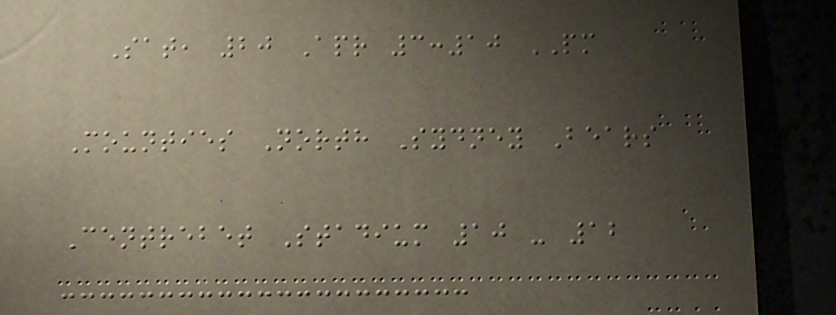Sat, 20 Apr 3:10 PM
Mounties North Sydney Bears
Centrebet Stadium 10 - 12
